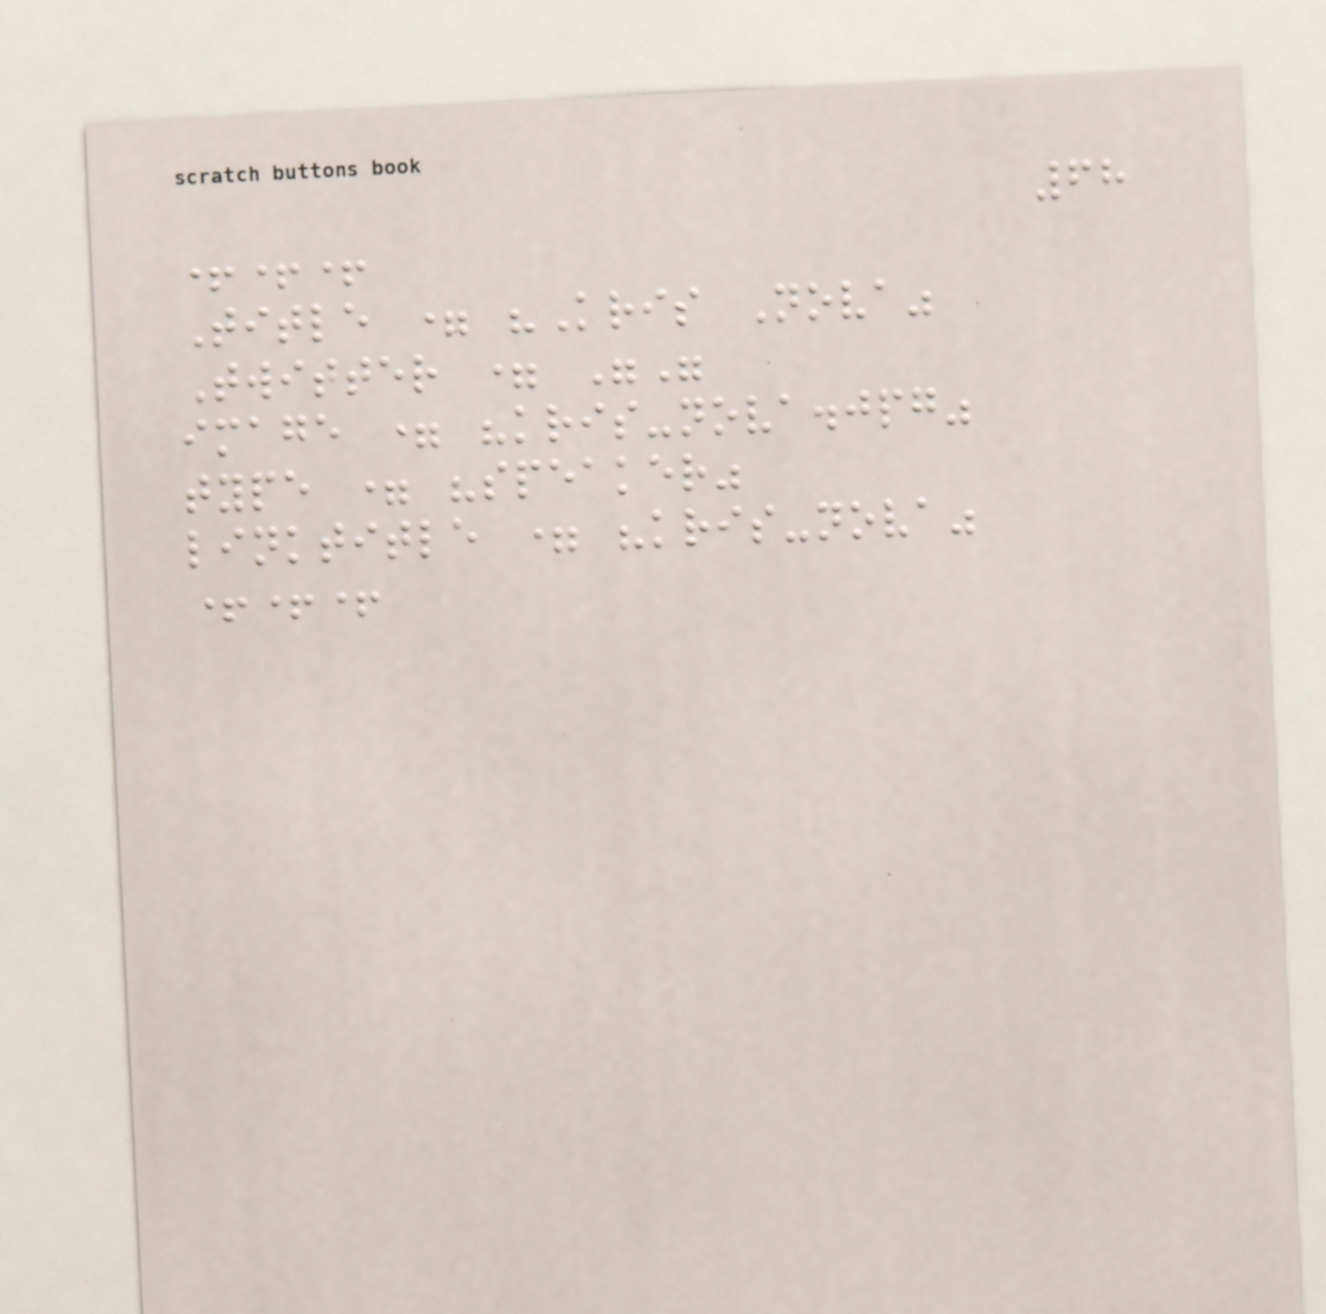68
+++
Title = "Kris Nova"
Twitter = ""
image = "kris-nova.jpg"
type = "speaker"
linktitle = "kris-nova"
+++
